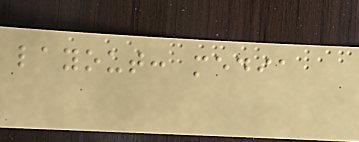layout: media
